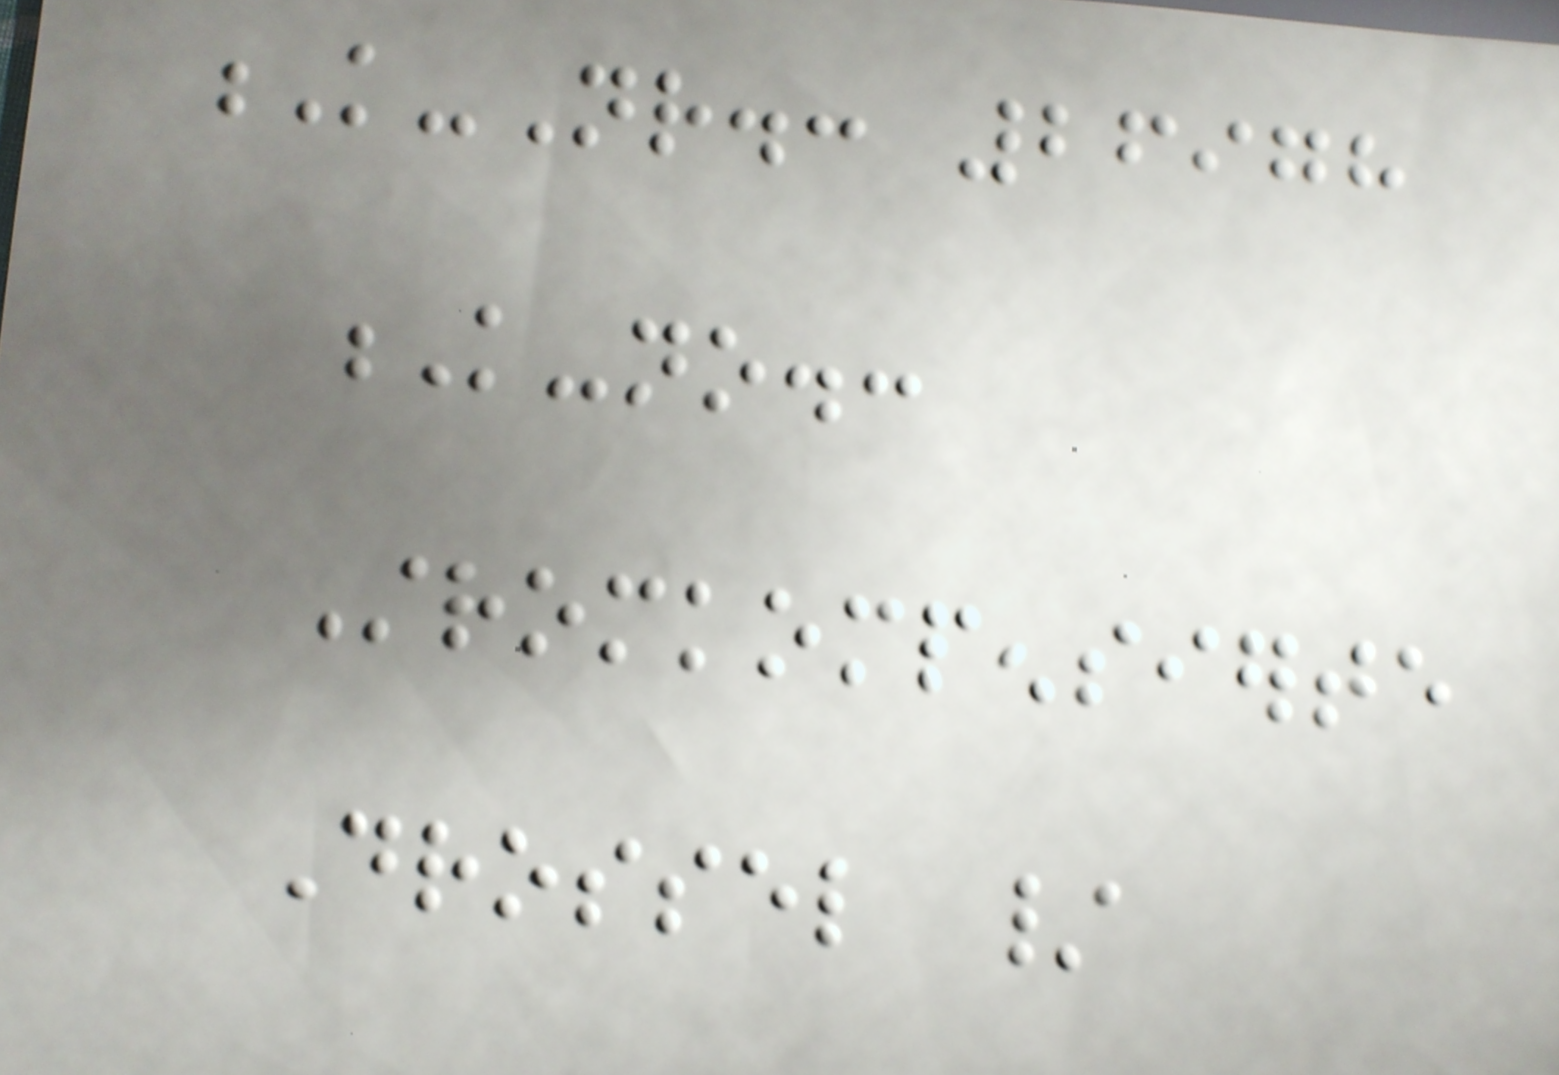K-Nr.: 26978
K-no.:
Stromkompensierte
Drossel /
